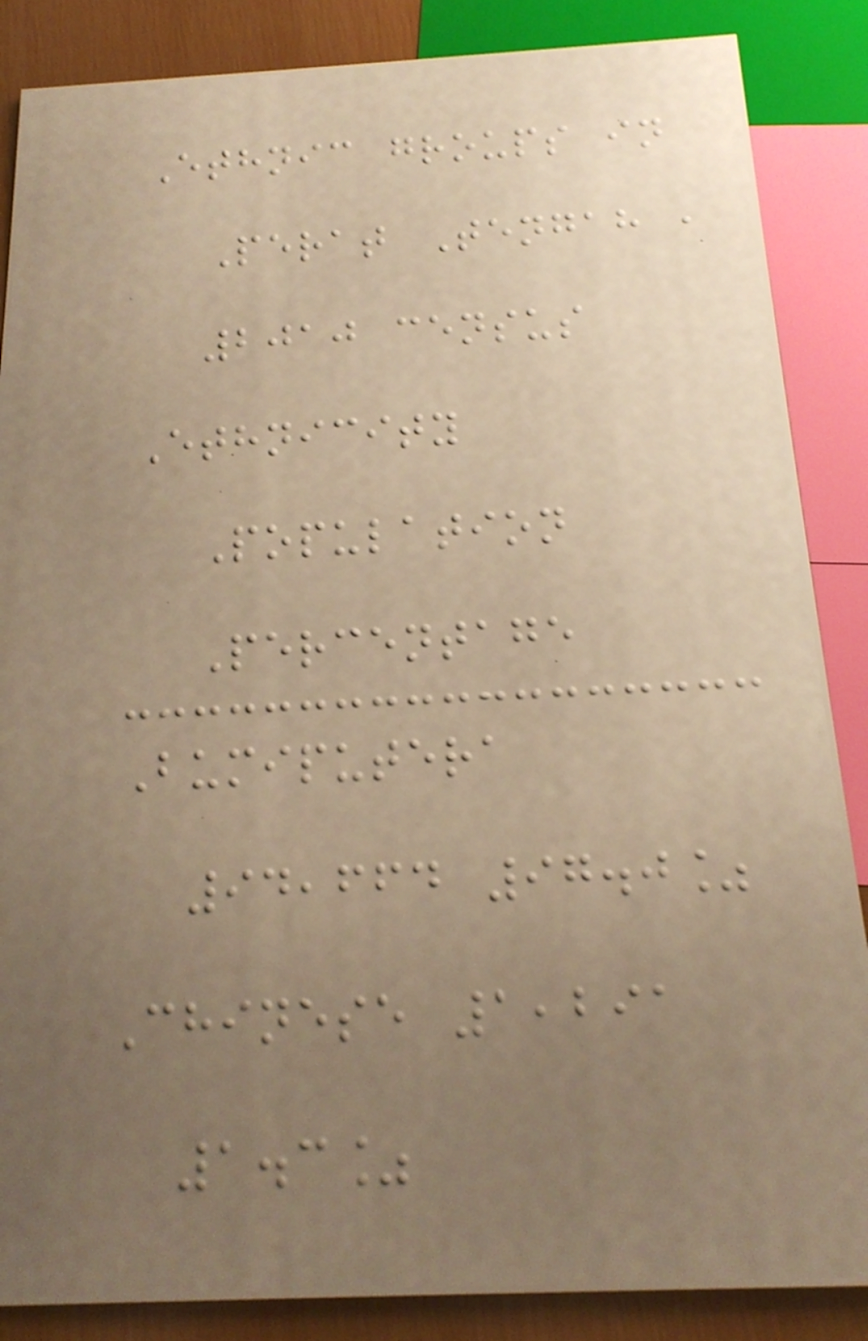Ethnic groups in
Perat Tengah ,
2010 census
Ethnicity
Population
Percentage
Bumiputera
94,664 97.0%
Chinese 1,291
1.3%
